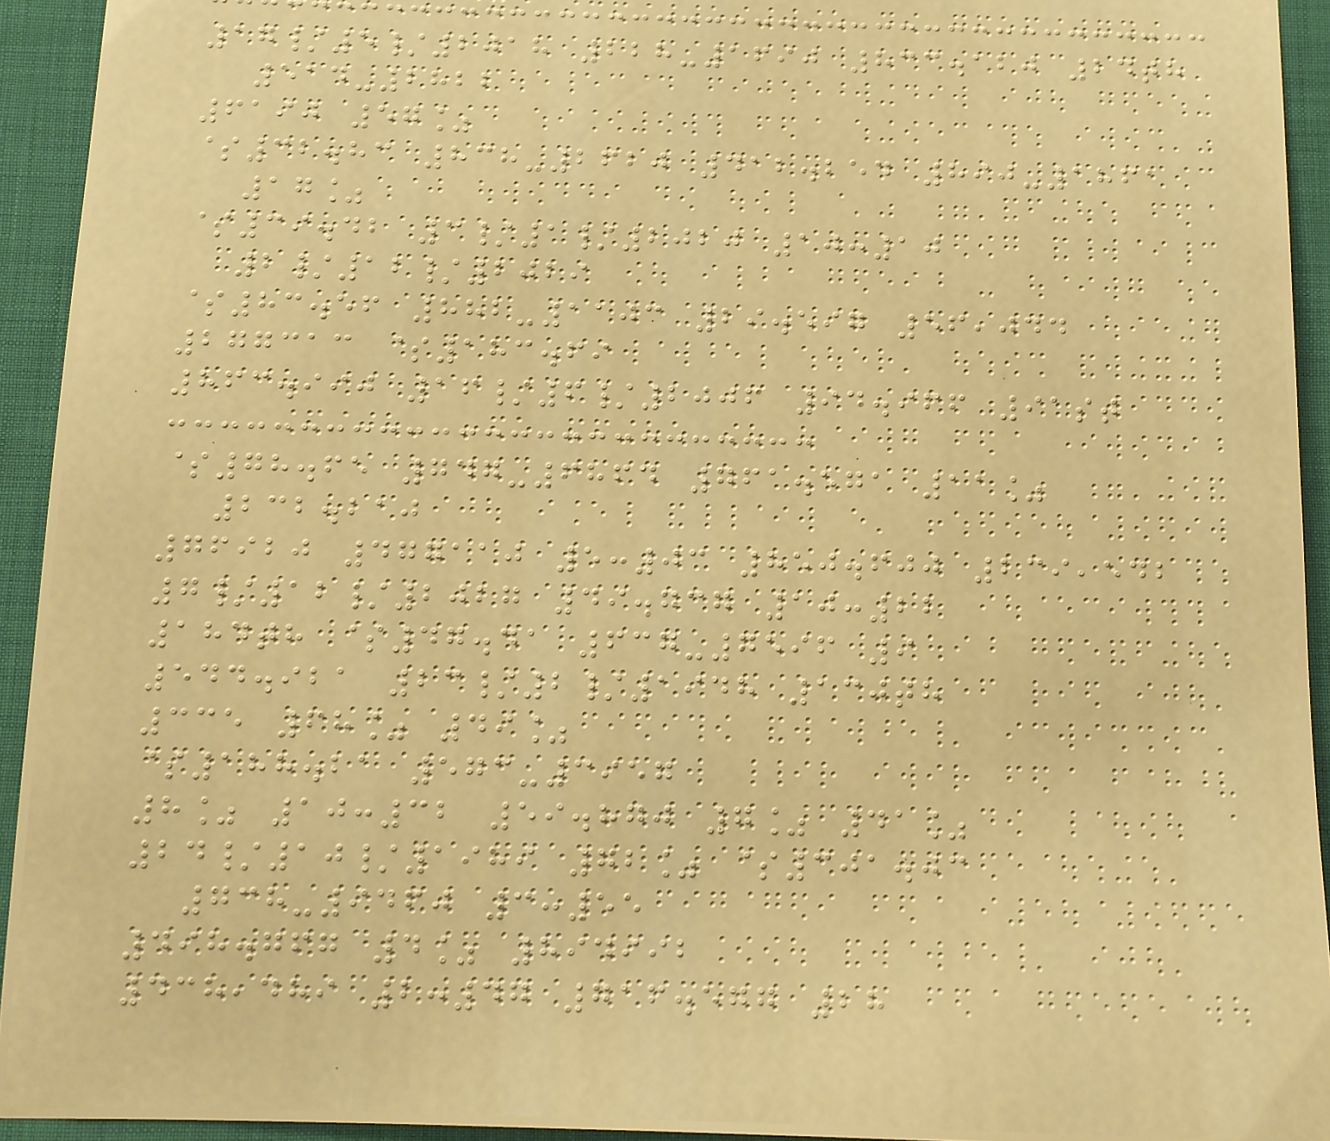17/5/2018 228-1690 833.120 24th
514-2822
6190 57%
$32.83 838-2620 412.254 890-1861
17%
$39.42 3/1/2020 10:10
2/12/2029
$83.56 882-1103 29.597 56,044
277313 $183.69
863.990 16/6/2006 94.966 91st
$78.65 747-6864 761.571 11%
232.210
76920 477110 5:03 850.600 239,542
7/12/2027 49.737 10:22
184th $47.41 637-7596 9
544.921 23/2/1948 130th
335 68% 49%
$188.21 573-3957
8% 10:32 59.870 7% 41%
24/10/1989 72% $301.03
738-9460 3:55
498.767 4% 894992
438,489 2:47 716.577 28
